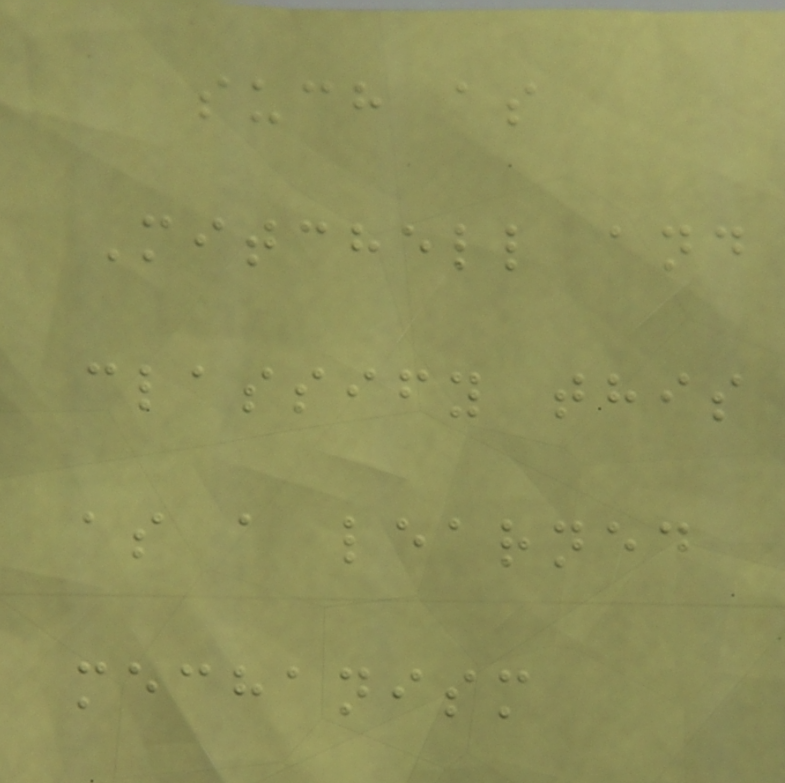such as
Mitchell and
classify this
as a learned
mechanism
